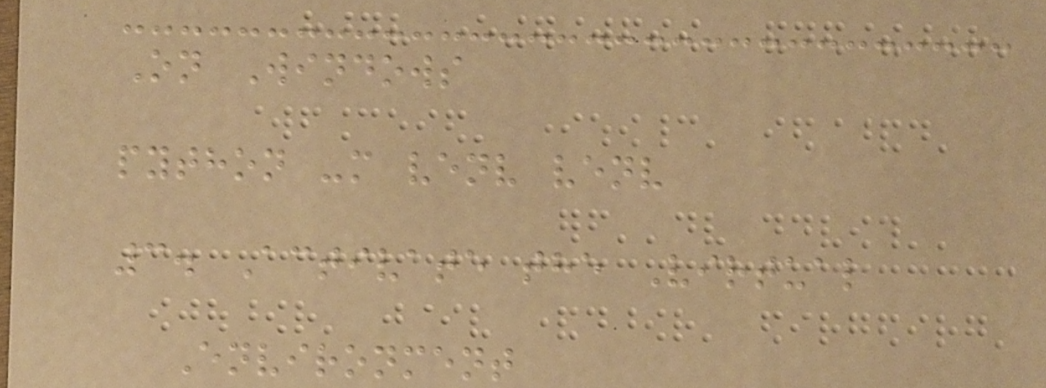On Windows
python -m venv venv
3. Activate the Virtual
Environment
